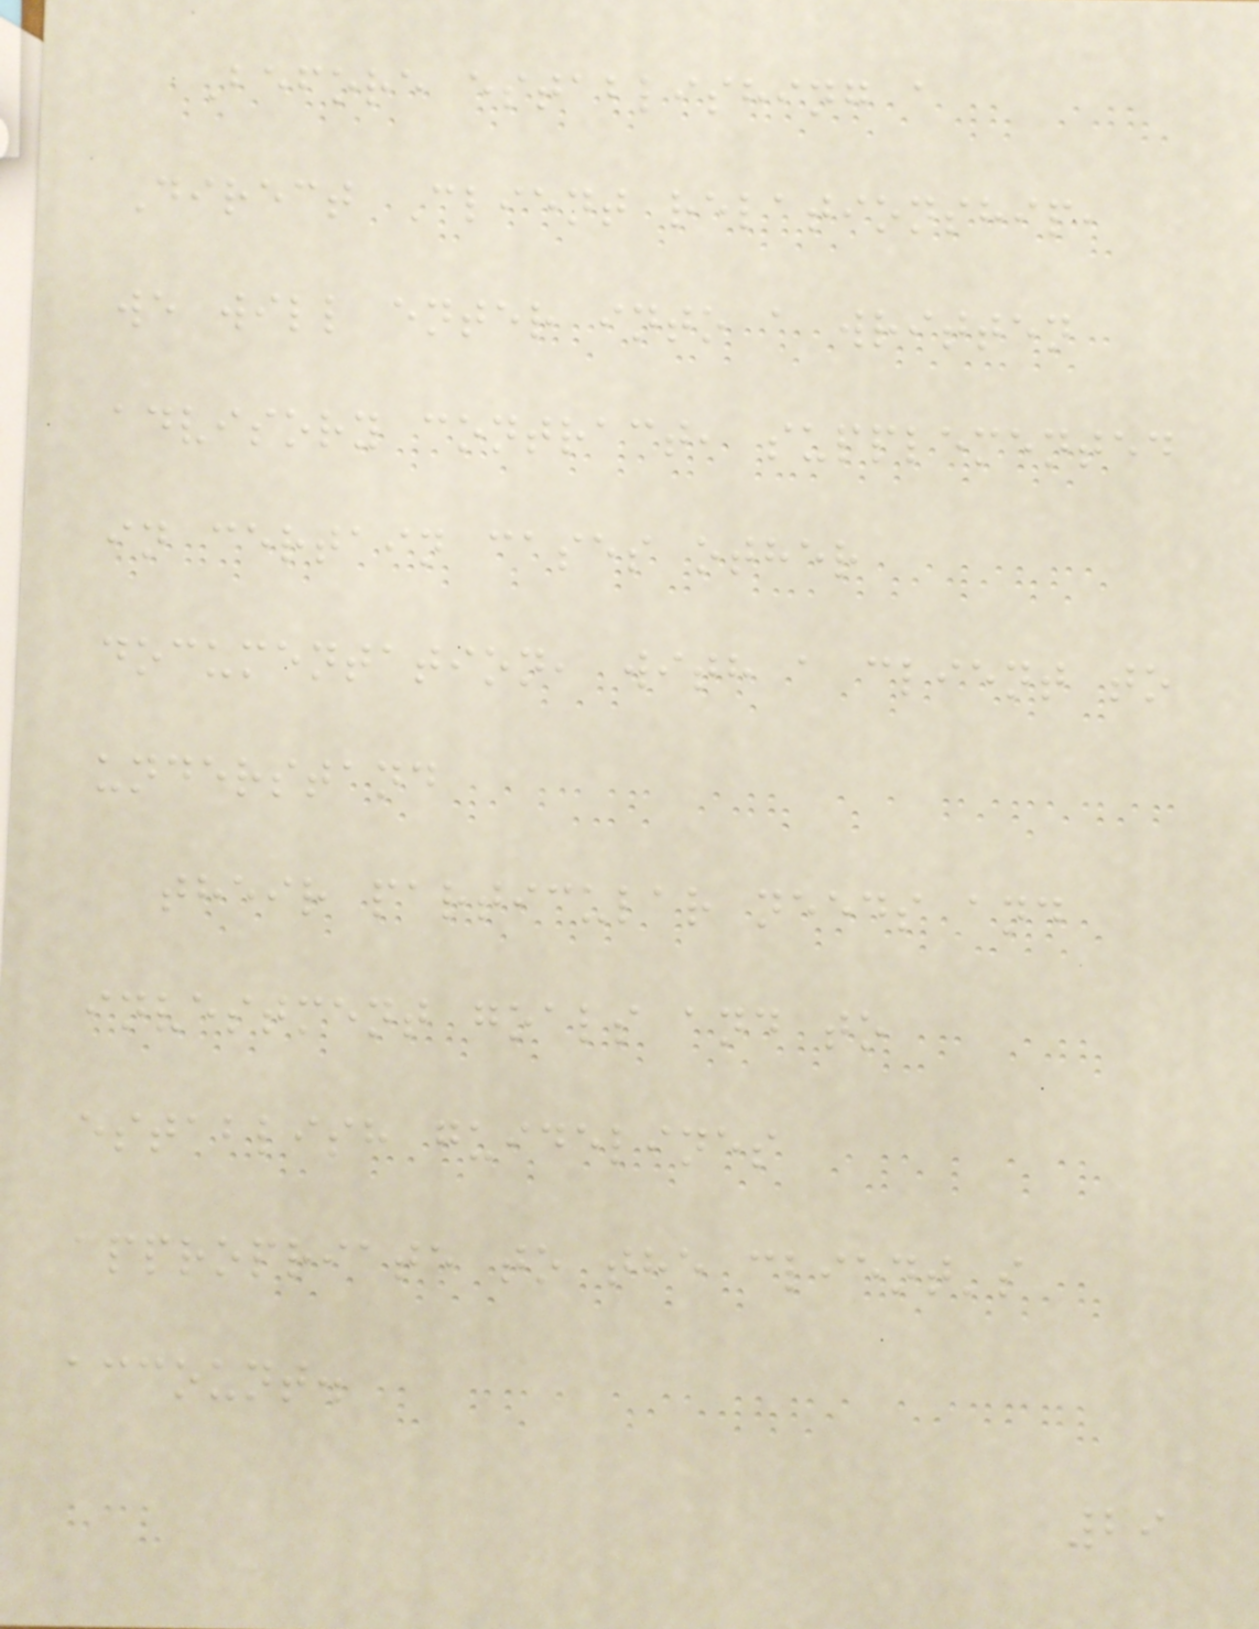Before establishing a
Direct Client relationship,
we will enter into a written
advisory contract, supplemented
in certain cases other
documentation, with a client to
understand
their particular needs and
investment goals and to
establish guidelines
appropriate to the client's
account.
29
